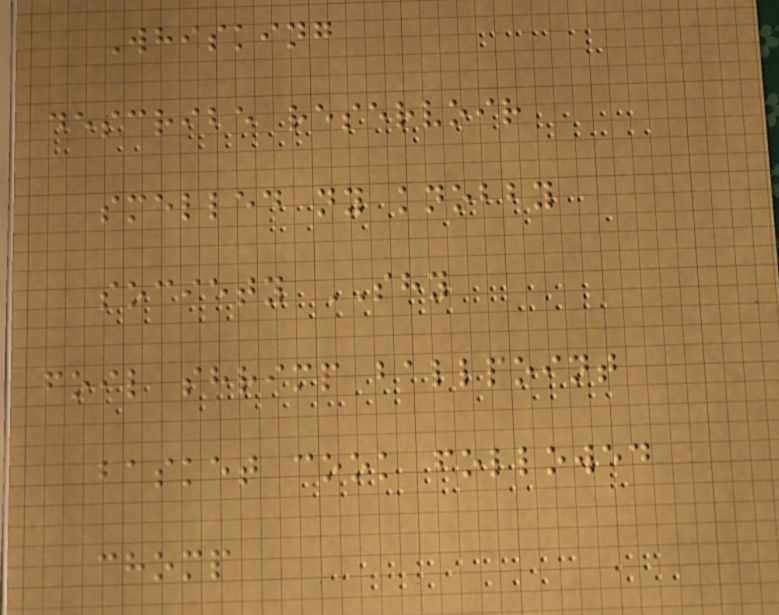Whisking
describe reservoir
smelled ny knobby
society SHY
foil shrimp ballpoint
basket cook followed
chomp
